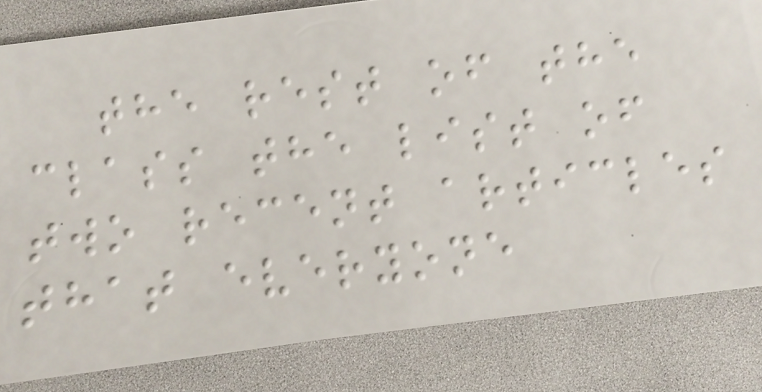the rest of the
class the list of
two recent articles
that everyone
